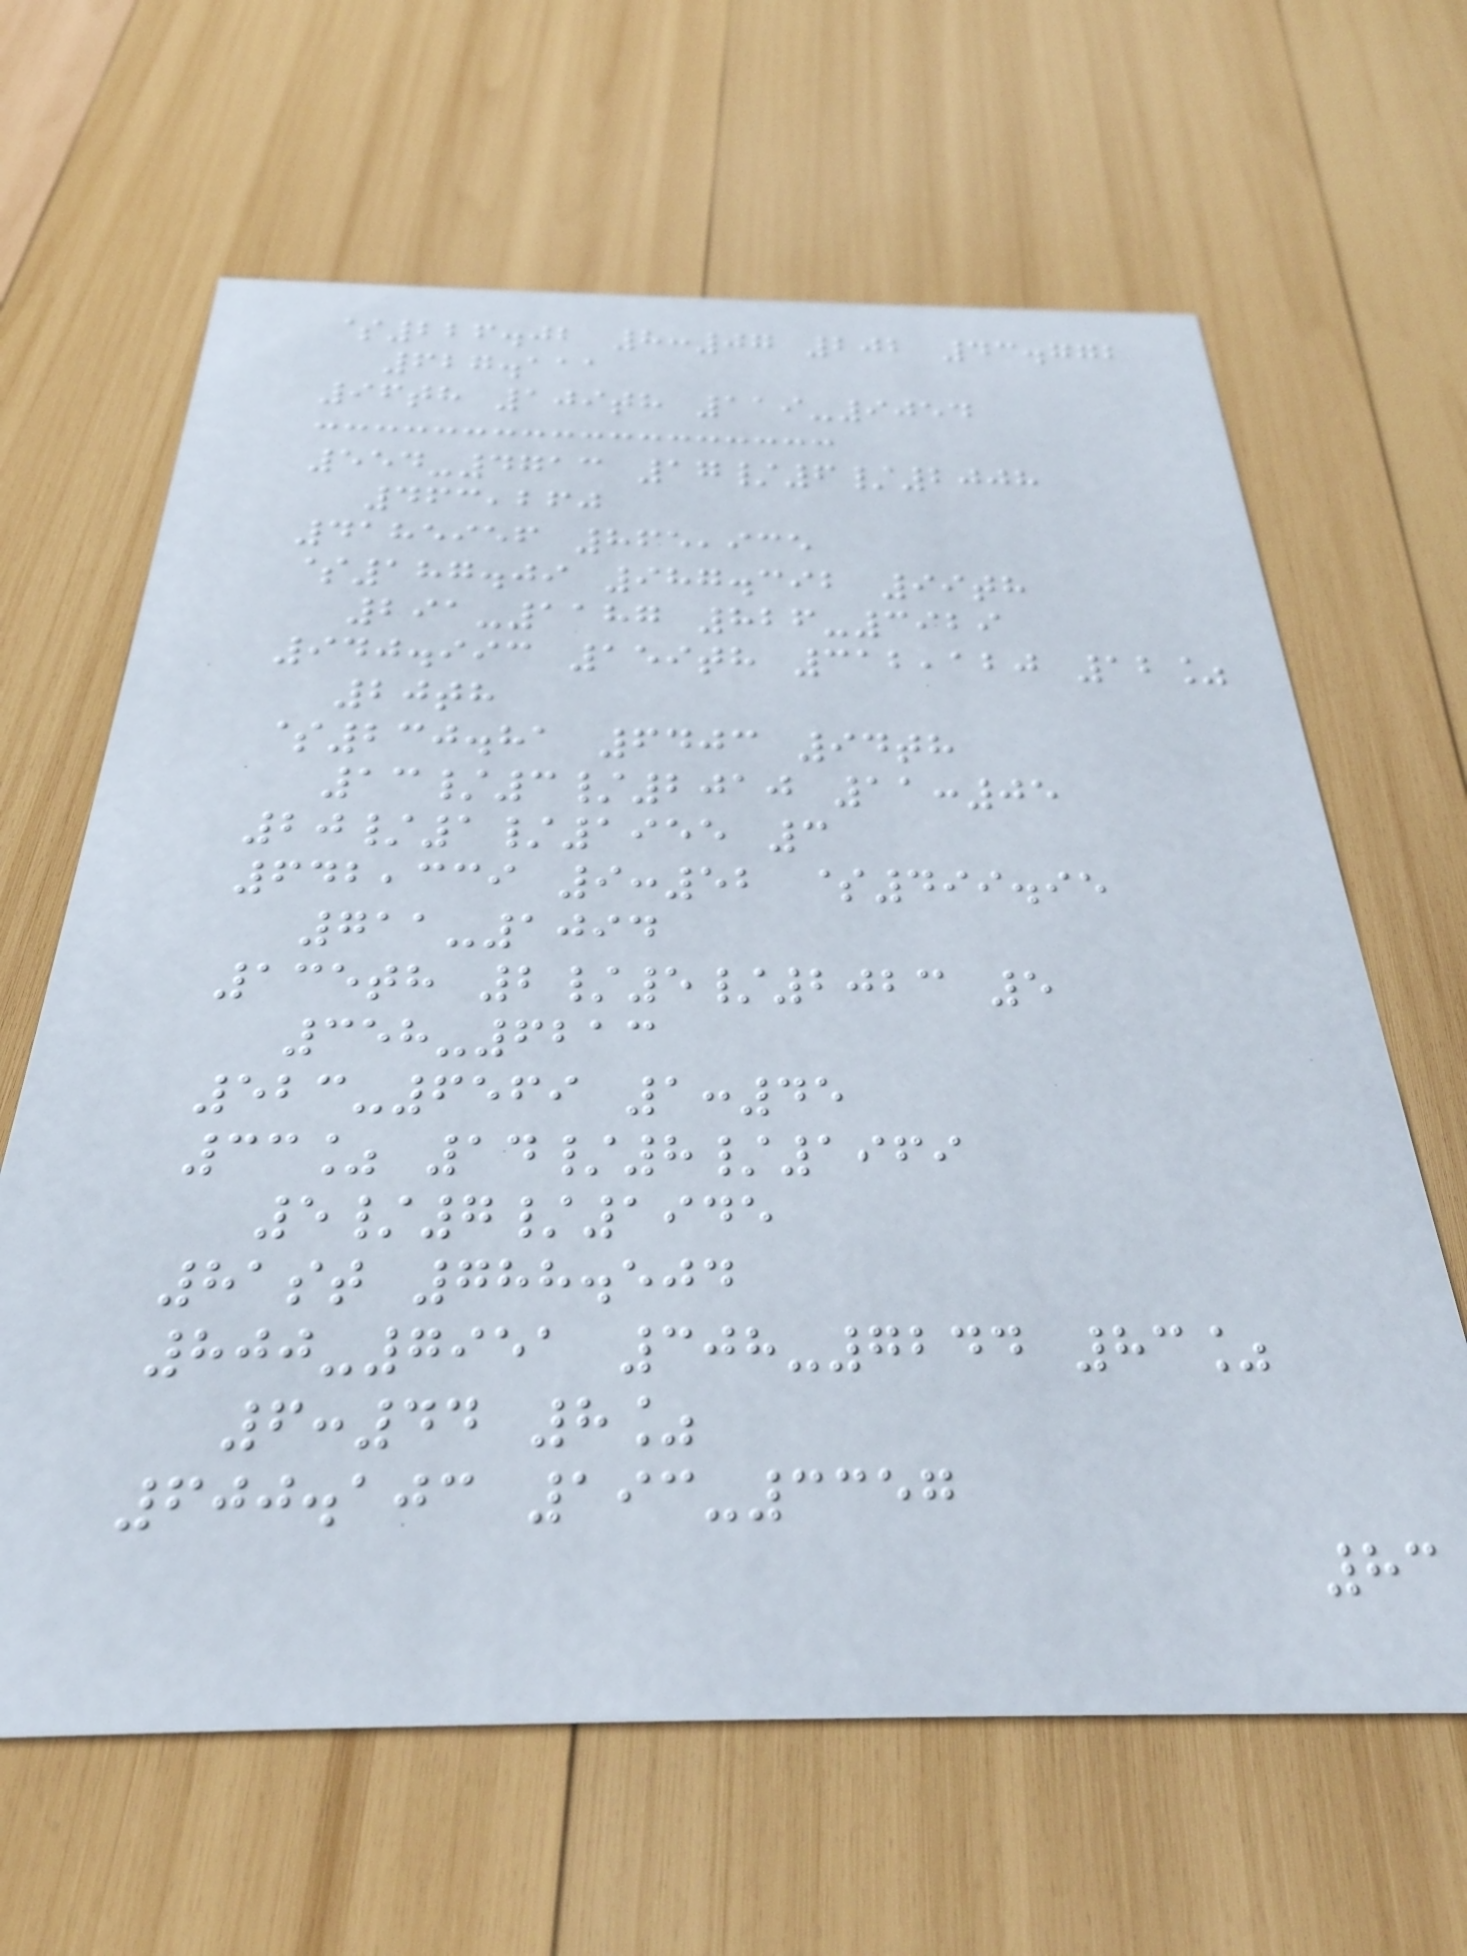$226.02 8:07 202 43.772
627.111
96th 109th 119-9054
554-4713 17/6/2008
463,260
4185956 865,935
$187.09 987.392 99th
291-1187 826-3929
940.993 159th 312,120 12%
20th
$230.81 6403 94th
13/3/2010 11:05
20/1/1955 3
642,339 9:52 $499.95
711-1094
135th 2/5/2023 5
358-6213
523-6569 1:45
33% 14/8/1969
5/7/1945
81st 788.504
800-7951 308-7244 83%
6:44 8%
600.103 193-3357
83
